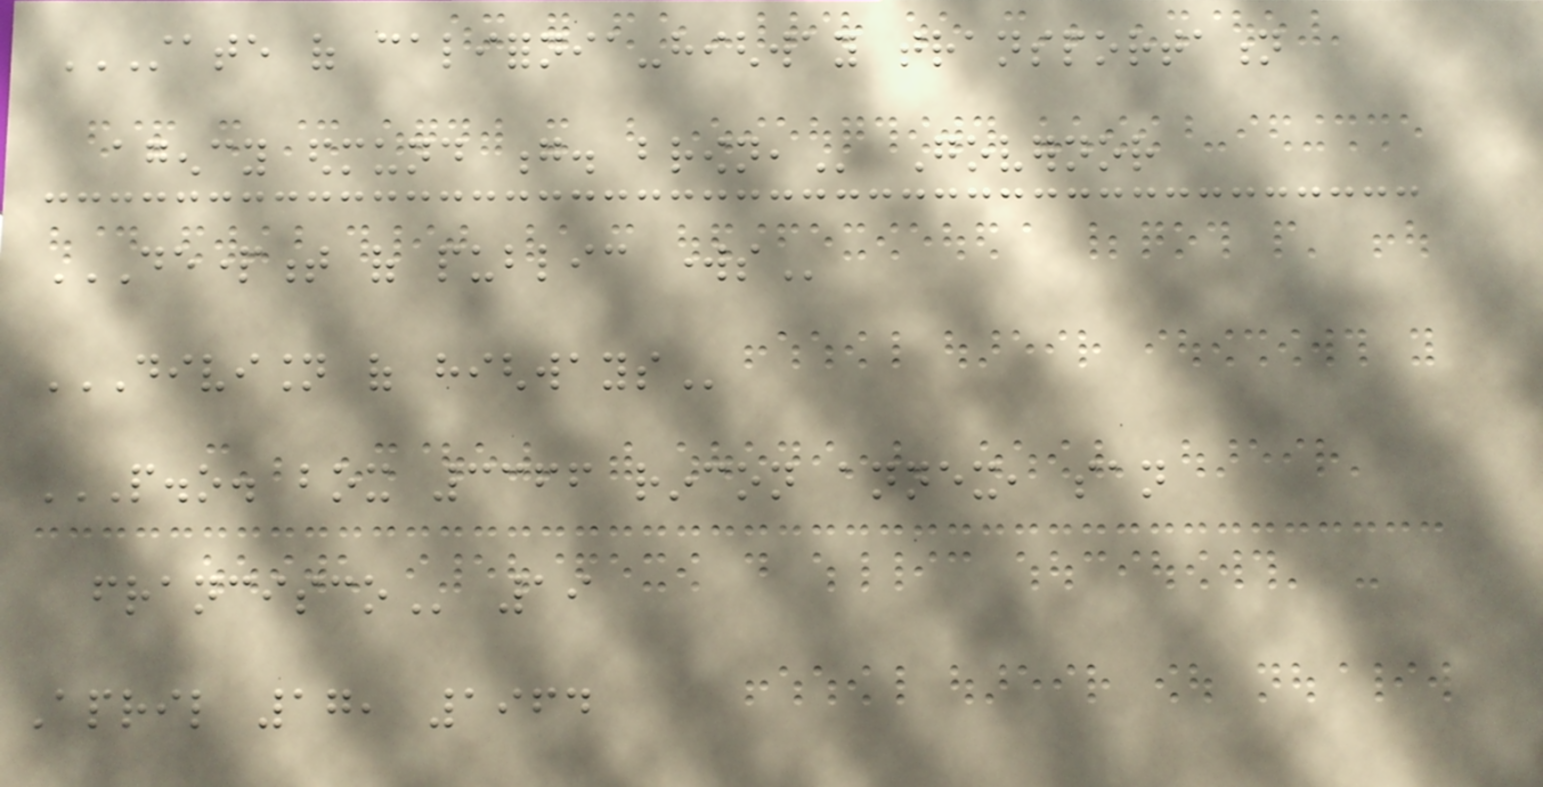STATE OF CALIFORNIA-HIGHWAY TRANSPORTATION
AGENCY EDMUND G. BROWN, Governor
DEPARTMENT OF PUBLIC WORKS
DIVISION OF HIGHWAYS
P.O. BOX 3366 RINCON ANNEX, SAN
FRANCISCO 19
April 17, 1964
